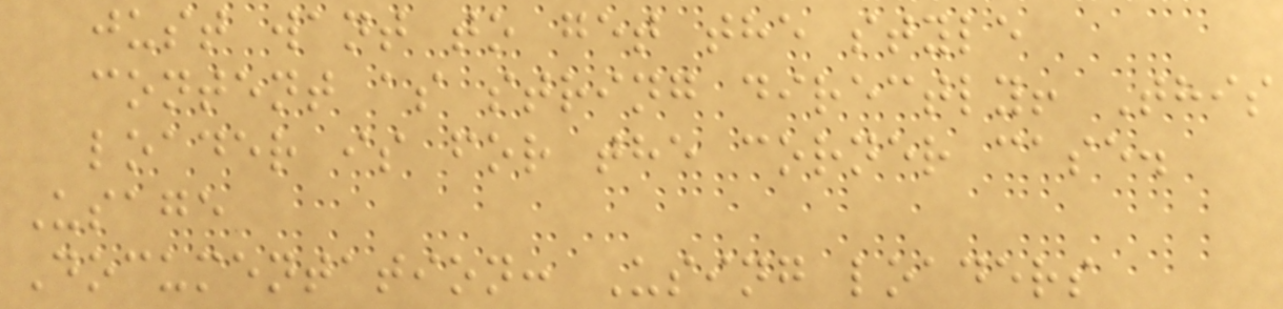just want to get the style
content as string directly! This
loader is for the corner case.
Usage
Documentation: Using loaders
